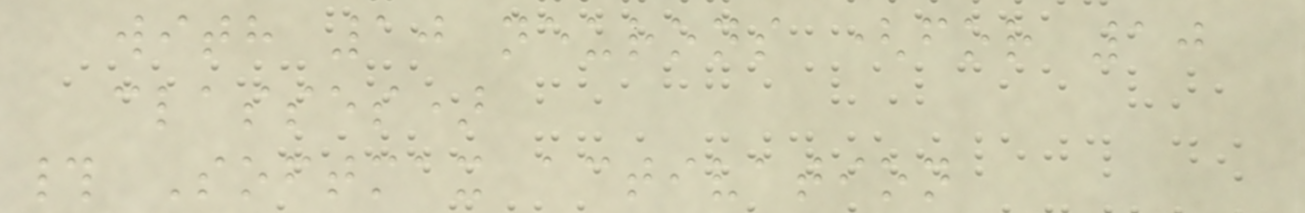with 10 neurons (for 10
classes)
# Softmax activation
